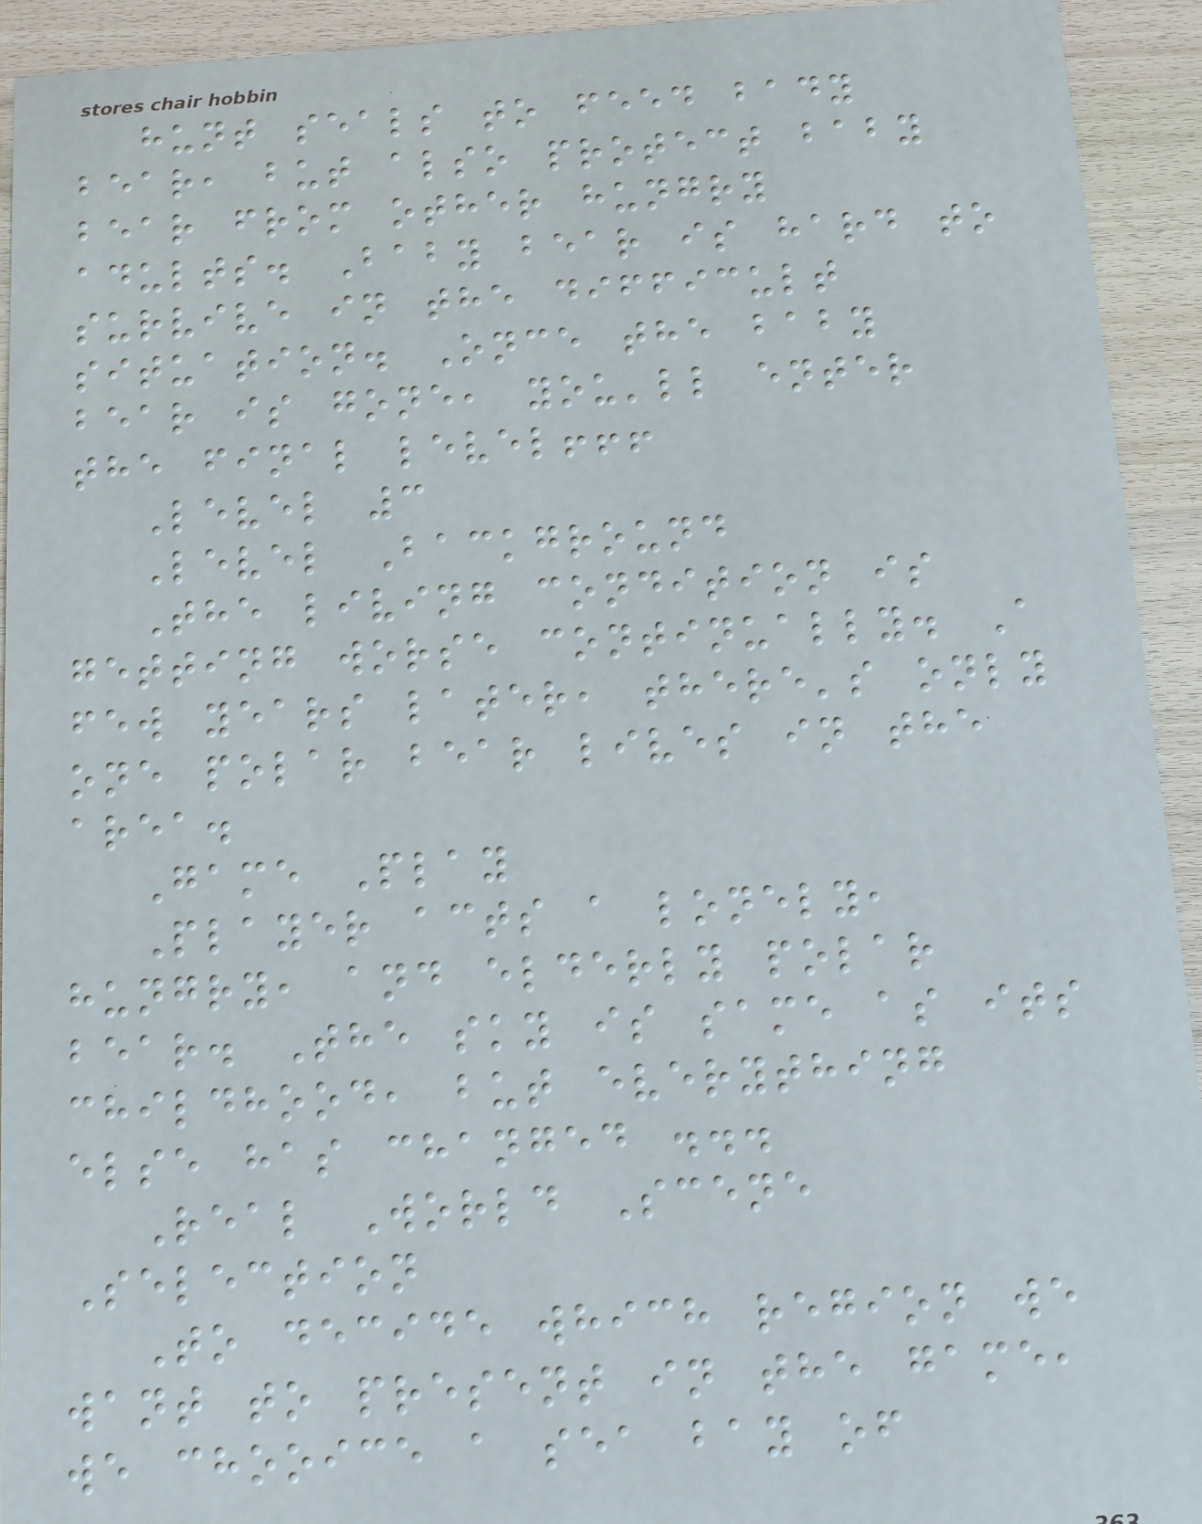hunt seals to feed bady
bear, but also protect baby
bear from other hungry
adults. Baby bear is hard to
survive in the difficult
situation. Once the baby
bear is gone, you'll enter
the final level!!!
Level 3
Level Background
The living condition is
getting worse continually. A
few years later, there's only
one polar bear lives in the
area.
Game Play
Player acts a lonely,
hungry, and elderly polar
bear. The sky is same as its
childhood, but everything
else has changed ...
Real World Scene
Selection
To decide which region we
want to present in the game,
we chooice a sea bay of
